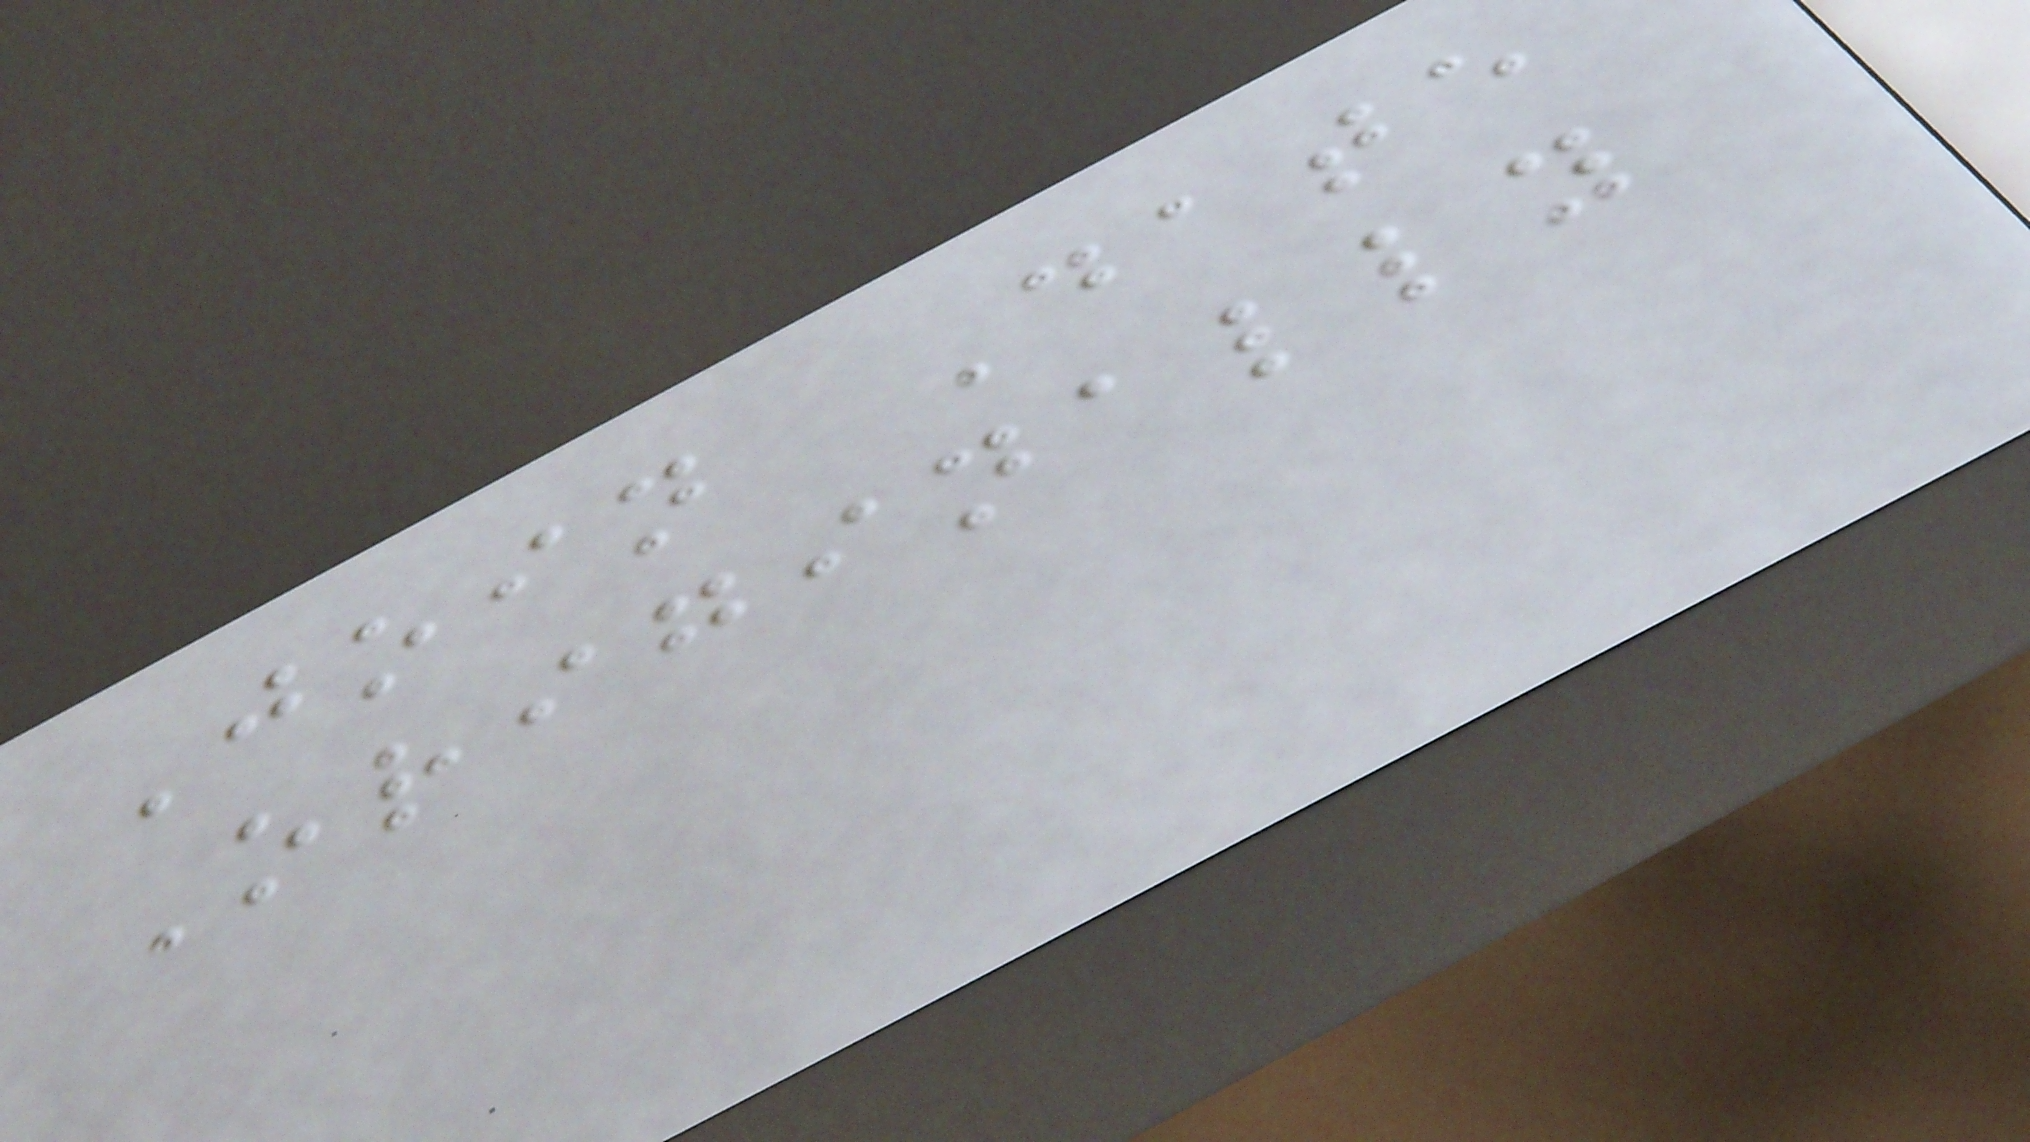Join Date
Originally
